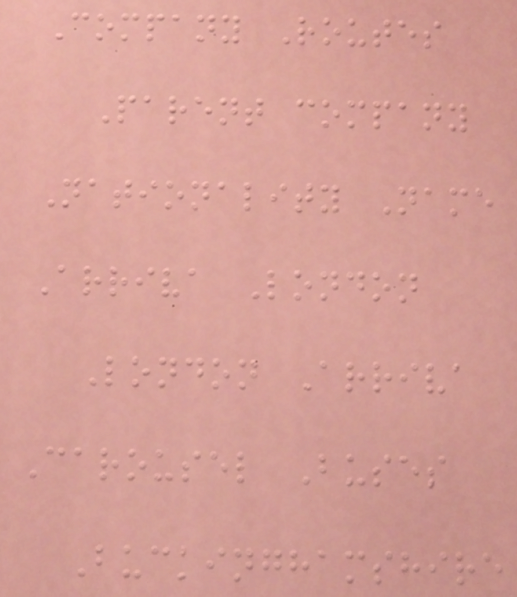Company Routes
Parent company
Nationality Name
Arriva London
London Arriva
Carousel Buses
Buckinghamshire
